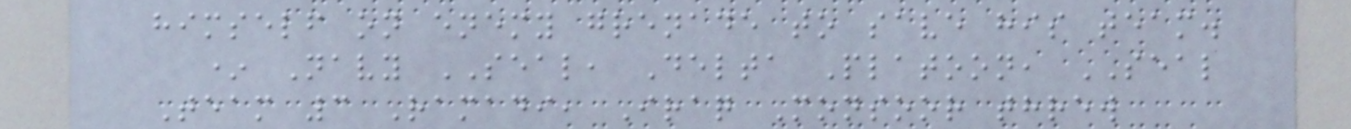himself on enemy grenade to save his team.
* Navy SEAL, Delta Platoon, SEAL
Team 3 Ramadi, Iraq Monsoor threw
